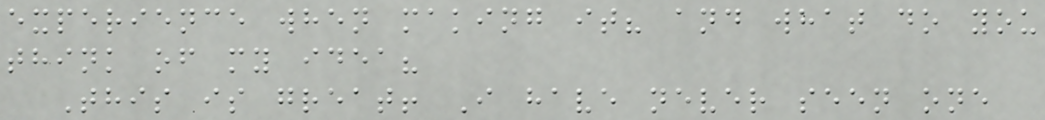experience when making it? and what do you
think of my idea?
This is great! I have never seen one
